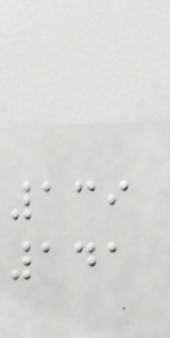139
141
